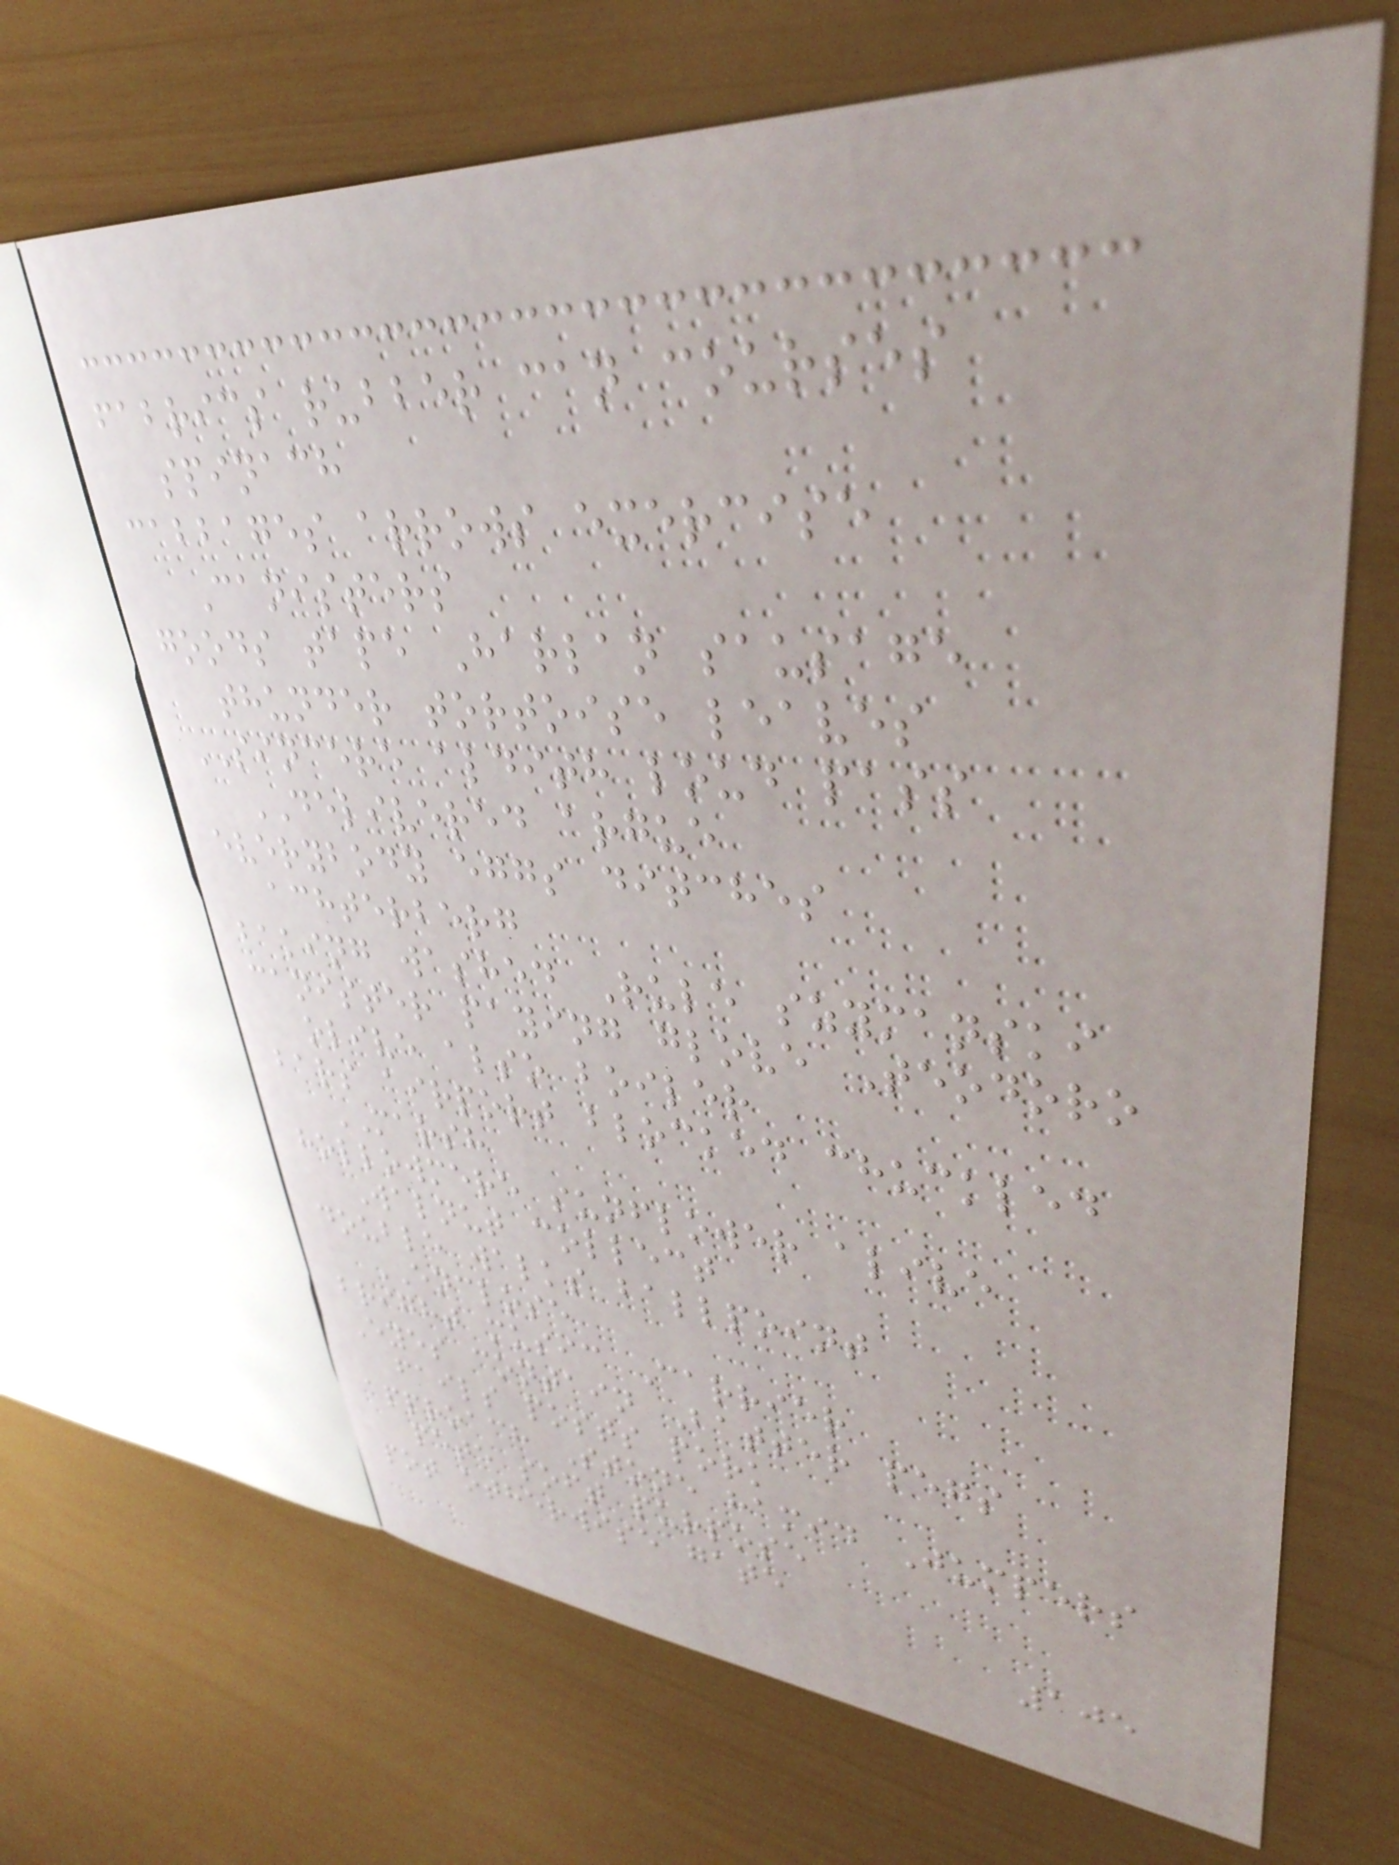fabrics rubber can courses
spinach
cabbages arrows exercise
Canisters
goods tape Harlan sausage
thunder tortoise leaves
SINCERE aldith loud pass
DELIVERED argue
everybody eggs ditches
achterberg
baking washed Rule szymanski
canister paying glove Teodoro
olive also boiler
bars airport blocked chuckled
MARSH
hollowmere sunflower alive
Walnut collect
double walks ballpoint
ENCLOSE
bright music Carrier
Eyes contain Batter pegs
fails posts pork
approach Stone hamid Jumpers
pete soft purpose
pot otherwise gate
105
